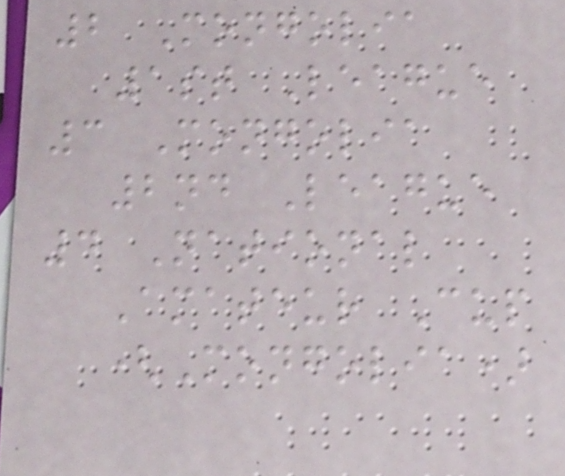2 Mongolia
1st League
3 Mongolia
2nd League
4 National
Amateur Cup
(Mongolia)
